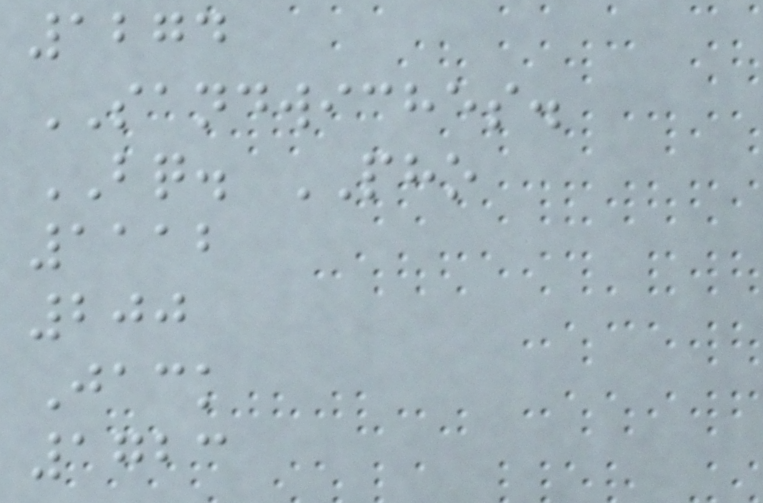1274
SANDWICHES.
BQ. PHO
1112
200
Jack
1723
